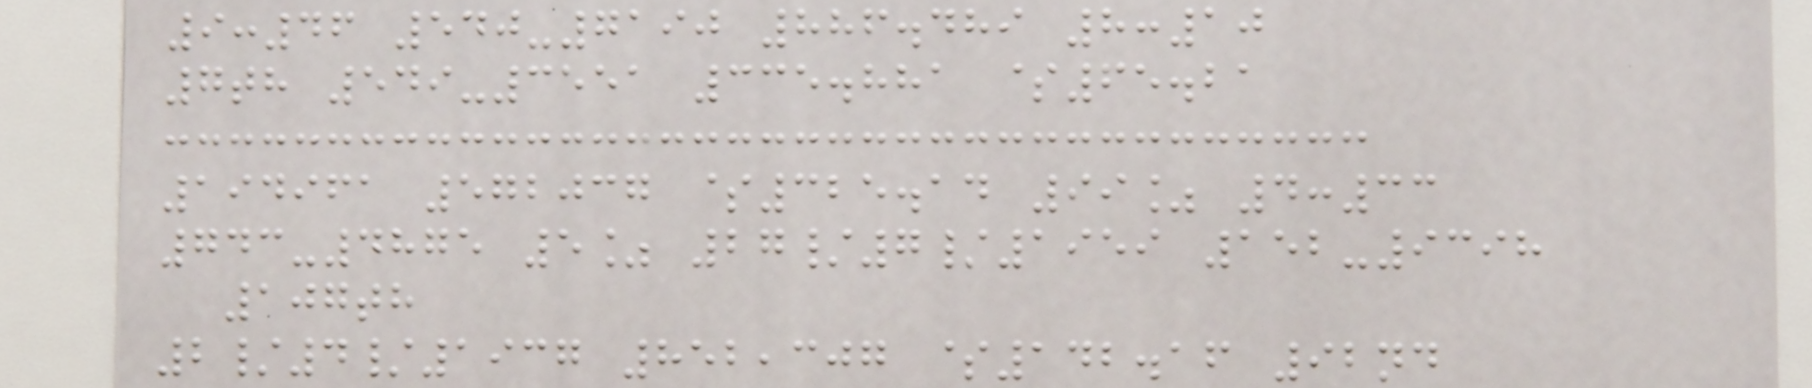9:46 540-7190 886.489 8:10
7th 549-3551 335.881 $65.21
194961 572037 $325.14 99% 4:33
743-4875 5% 27/7/1959 152-9398
107th
2/4/1937 852,307 $142.16 92nd
